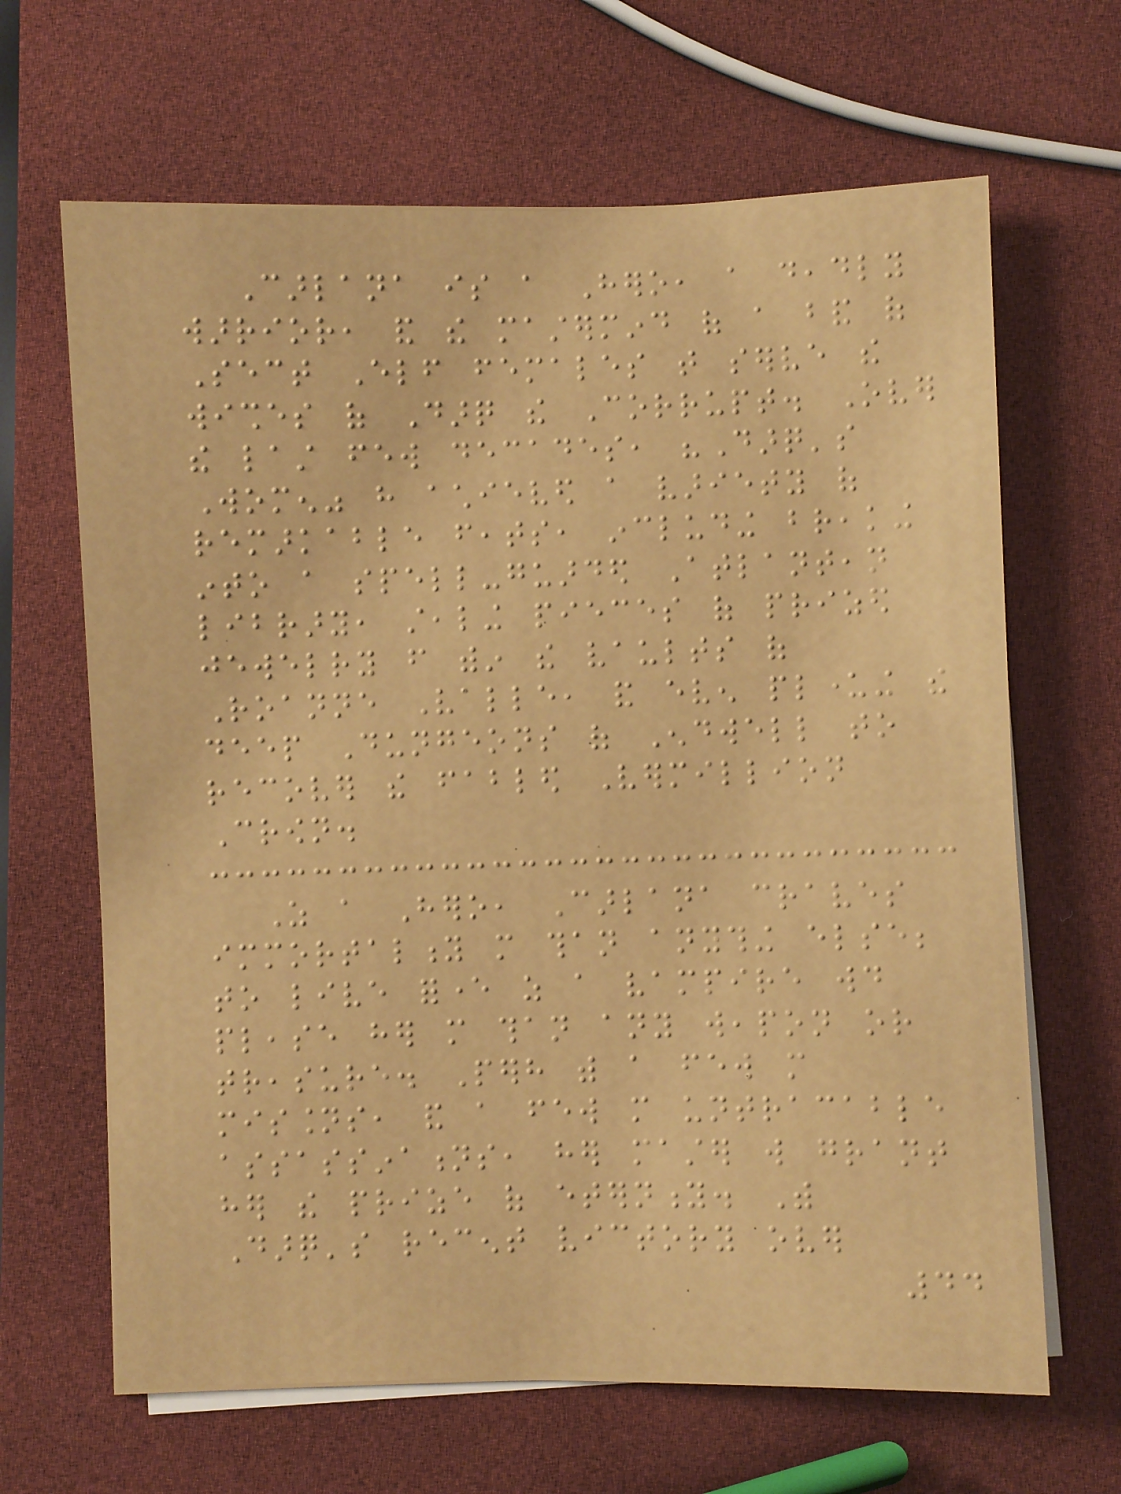Carlana is a Hero, a deadly
warrior, and the mastermind of a band of
Sect Elf females that serve the
wishes of Darq the Corrupt. Over
the last few decades, "Darq's
Women" have achieved a variety of
remarkable feats, including breaking
into a spell-guarded Atlantean
library, stealing pieces of prized
jewelry from within the vaults of
Roanne Valle, and even plundering the
deep Dungeons of Endwell to
recover the fabled Vermillion
Crown.
As a Hero, Carlana craves
immortality more than anything else;
to live forever as a vampire would
please her more than any weapon or
treasure. Perhaps with a few more
missions, and a few more untracable
assassinations, her master will grant
her the prize of eternity. With
Darq's recent victory over
44
